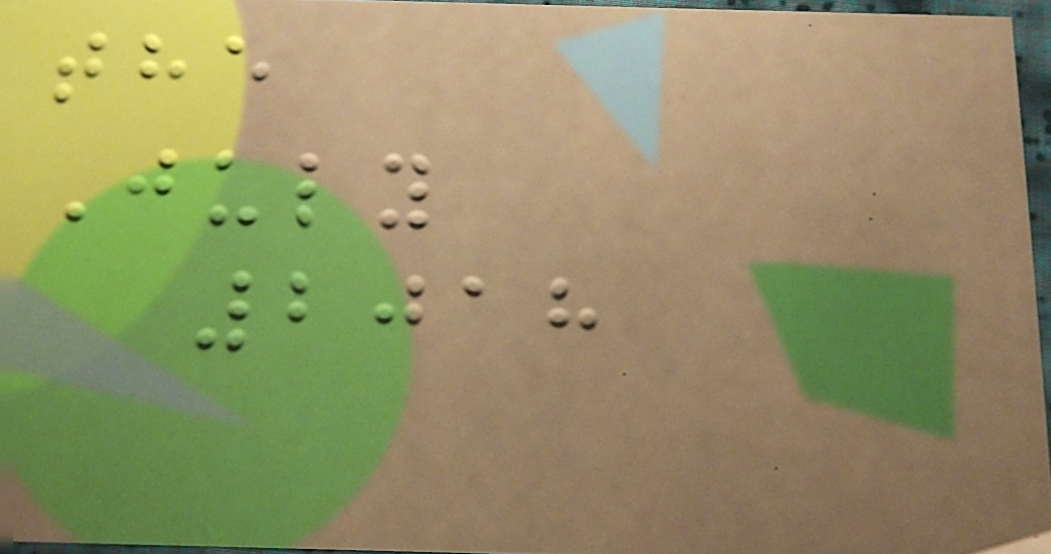the
July
2018
